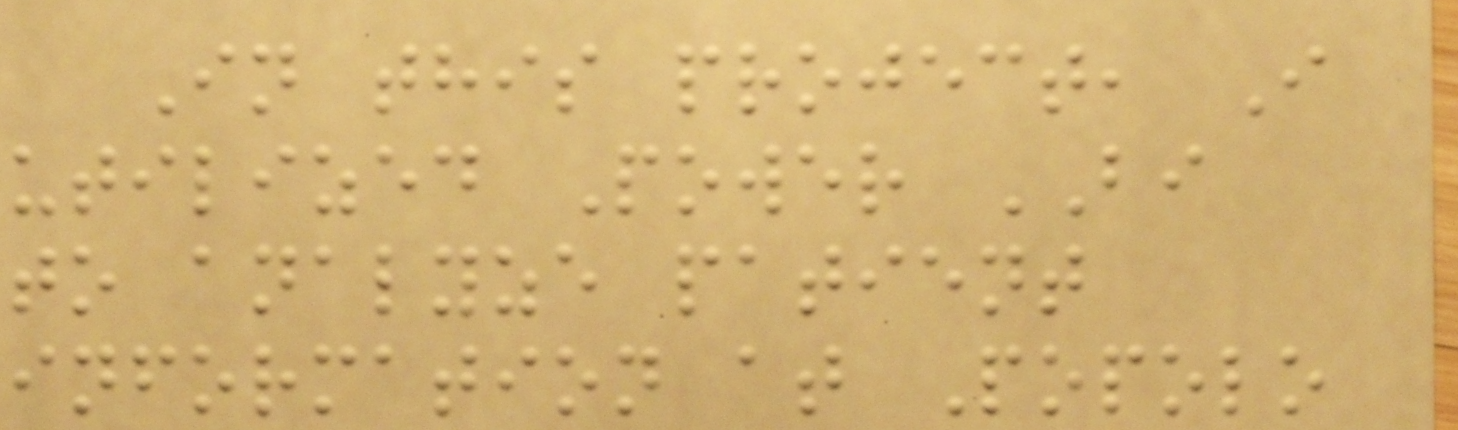In this project, I
utilized Power BI
to analyze patient
information at Popolo
